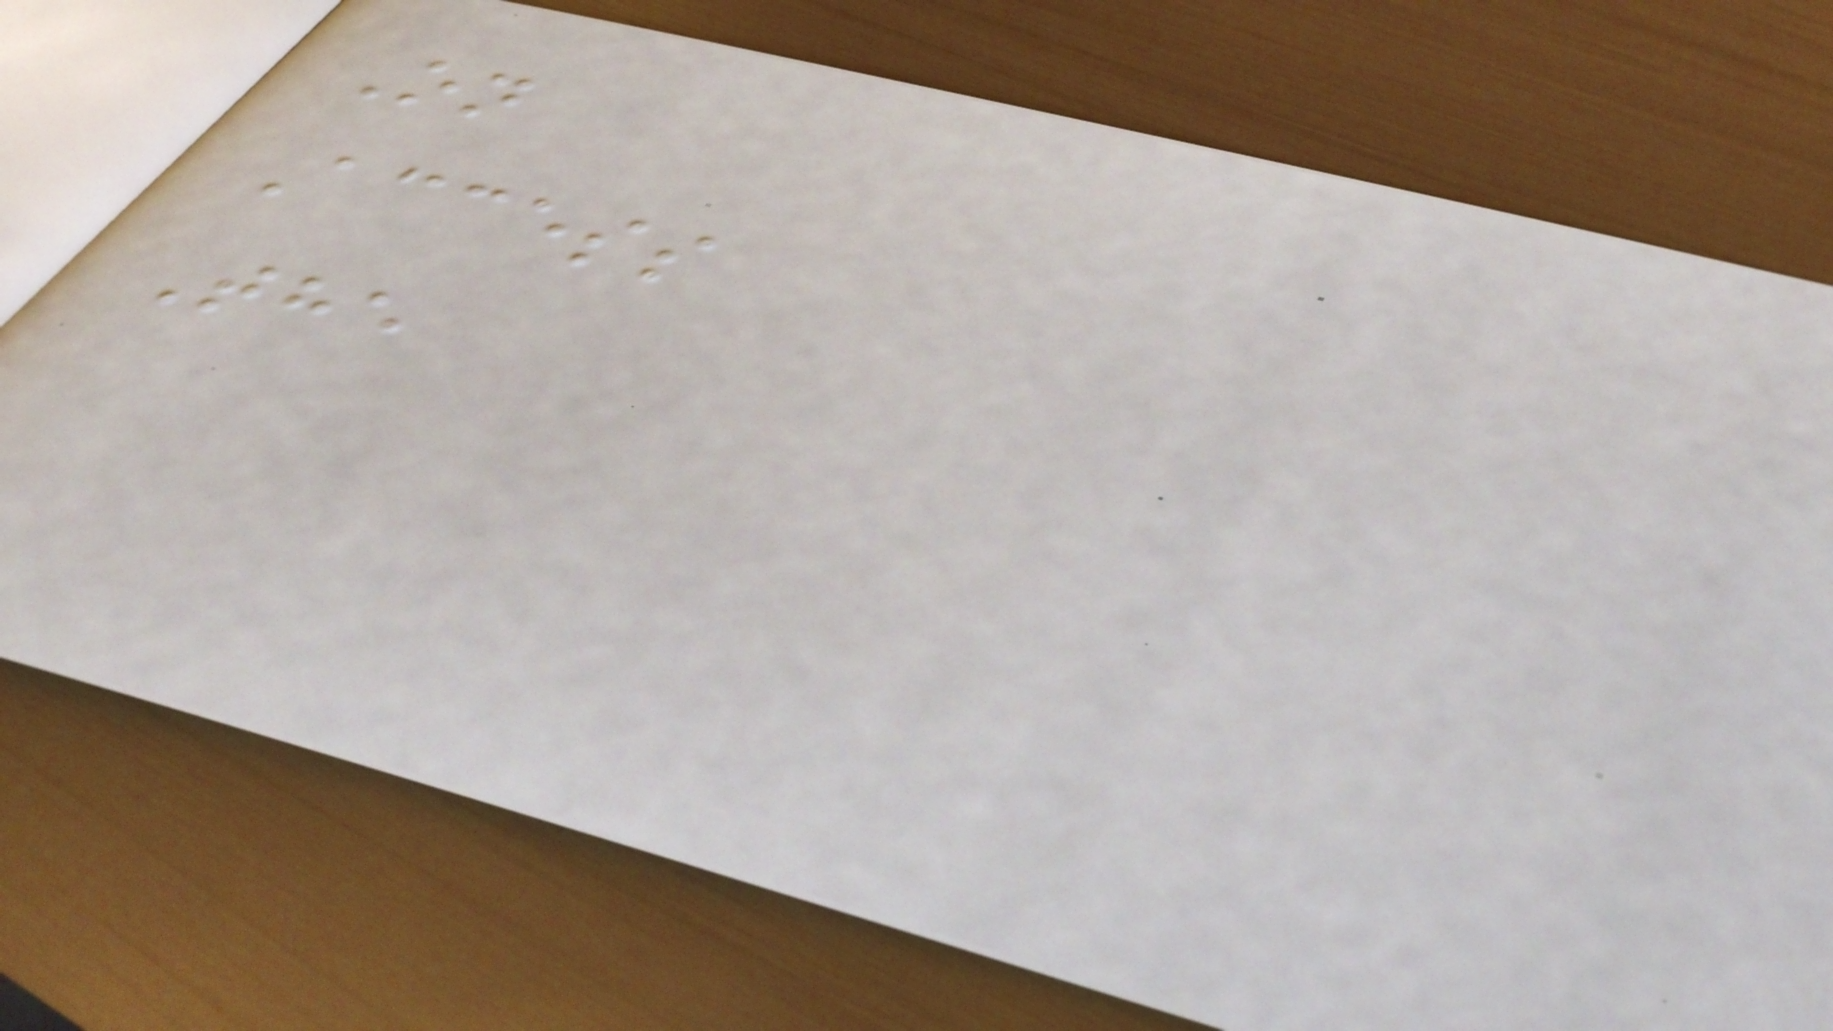On
Access
The
